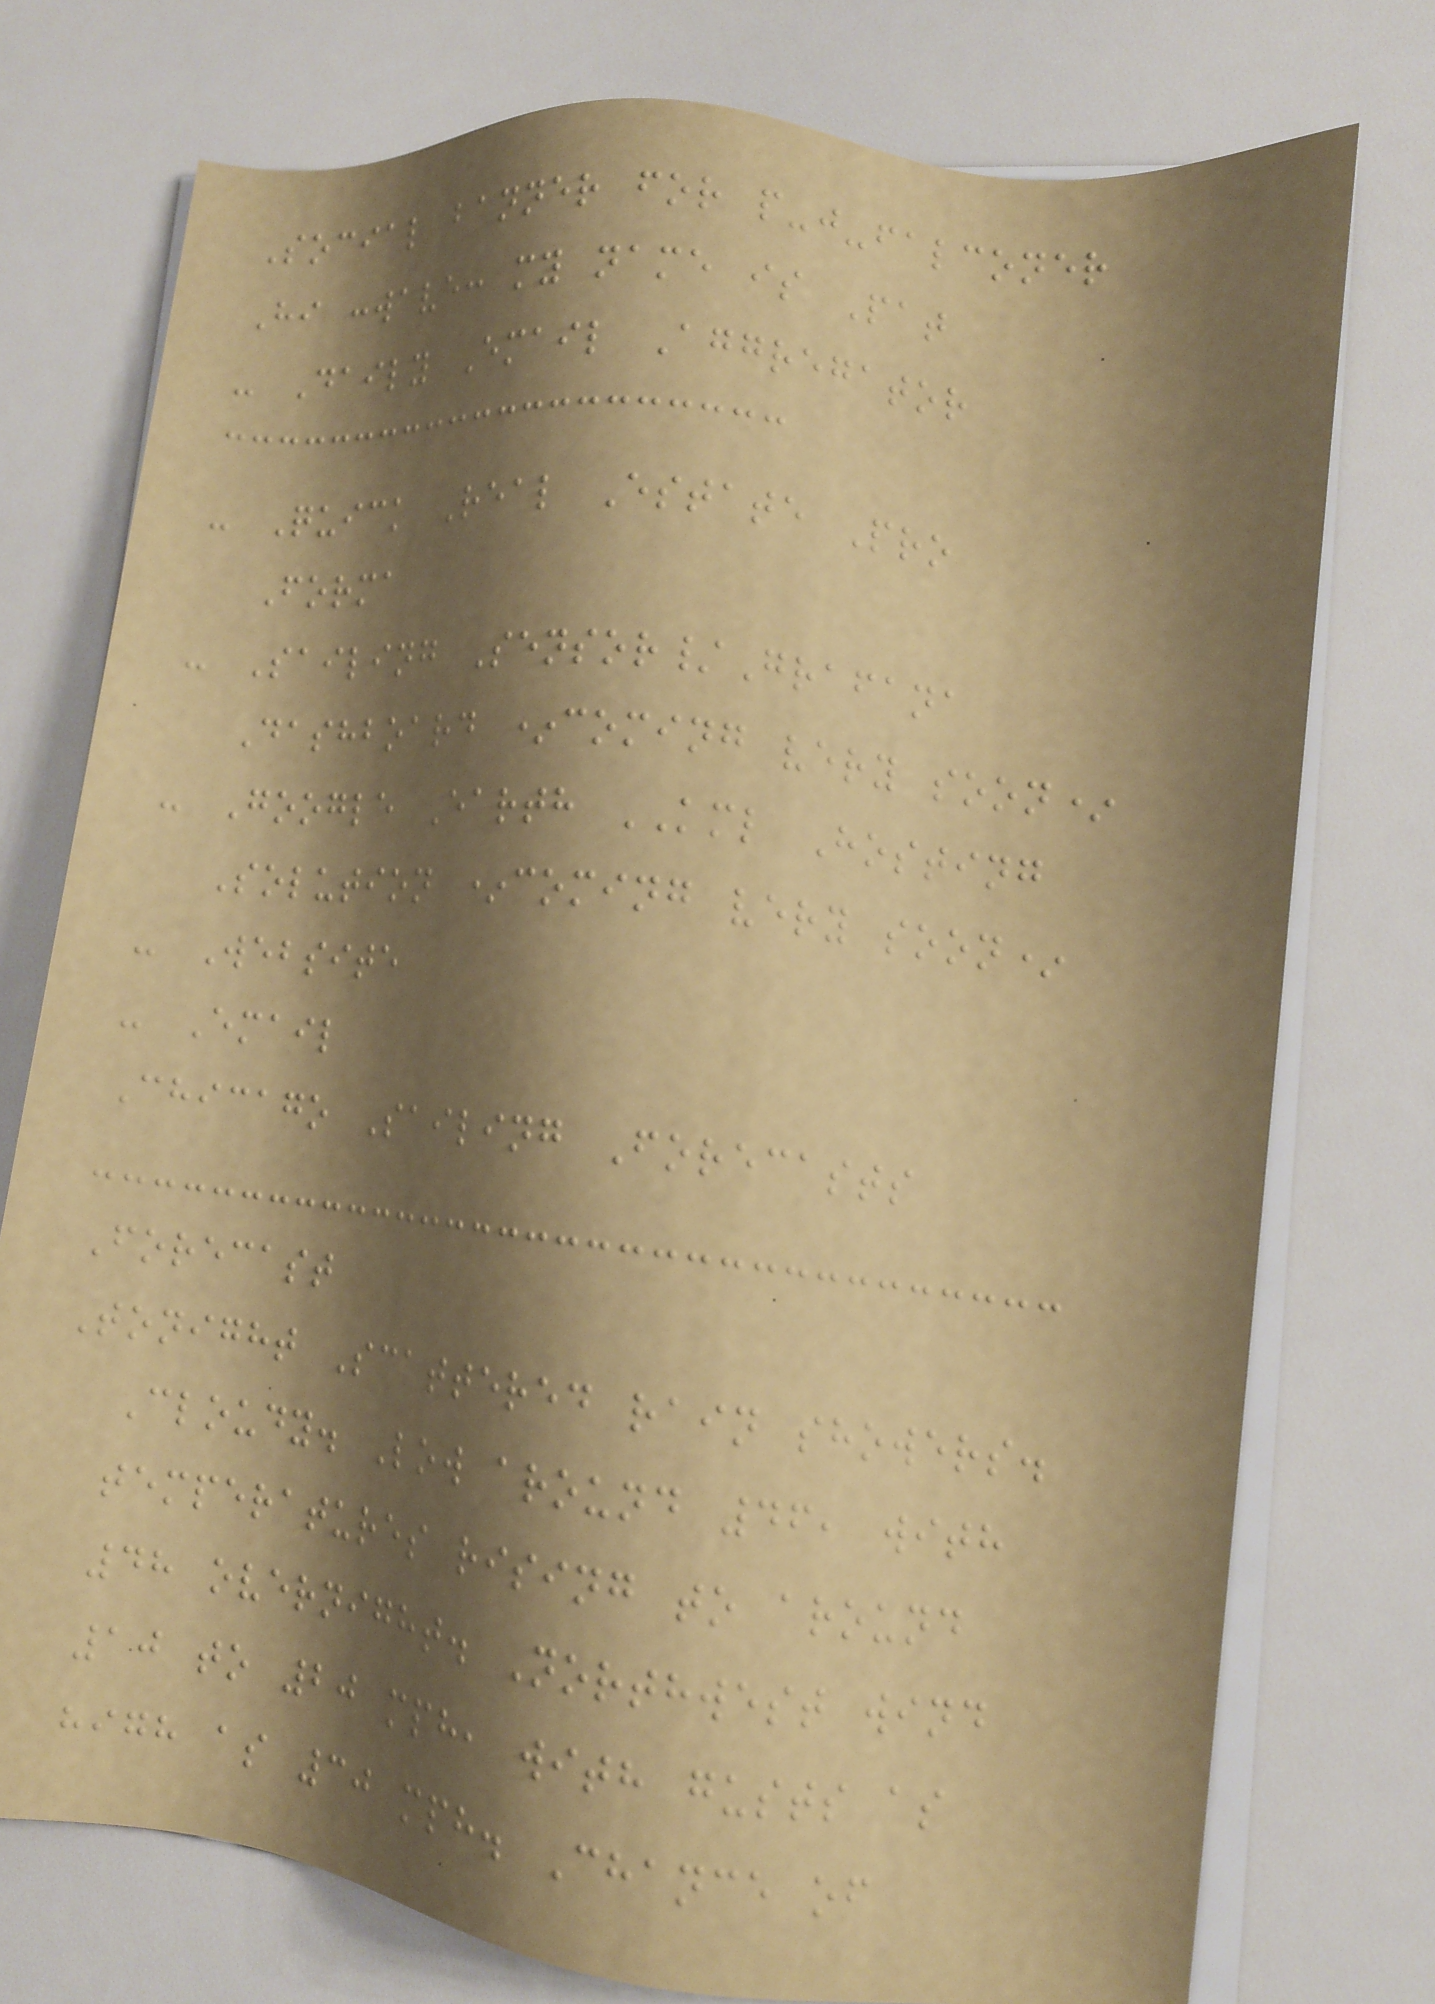Social banner for p-j-falconer
Hi :wave: my name is Pat
- Daily Email Aggregator
- Quick Real Estate Pro
Forma
- Sailing Sensor/Grafana
Dashboard *coming very soon*
- Google Earth KML Hosting
Solution *coming very soon*
- Website
- Email
Chicago Sailing Forecasts
Forecast
Tonight Scattered rain showers.
Cloudy. Low around 46, with
temperatures rising to around
48 overnight. Northwest wind
10 to 20 mph, with gusts as
high as 30 mph. Chance of
